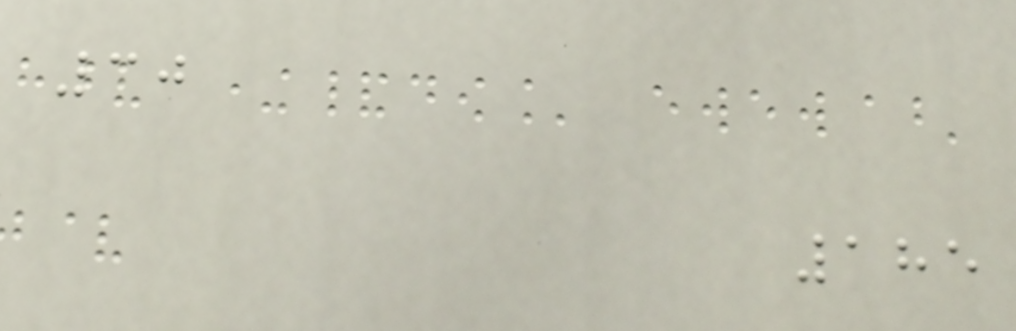30
185
